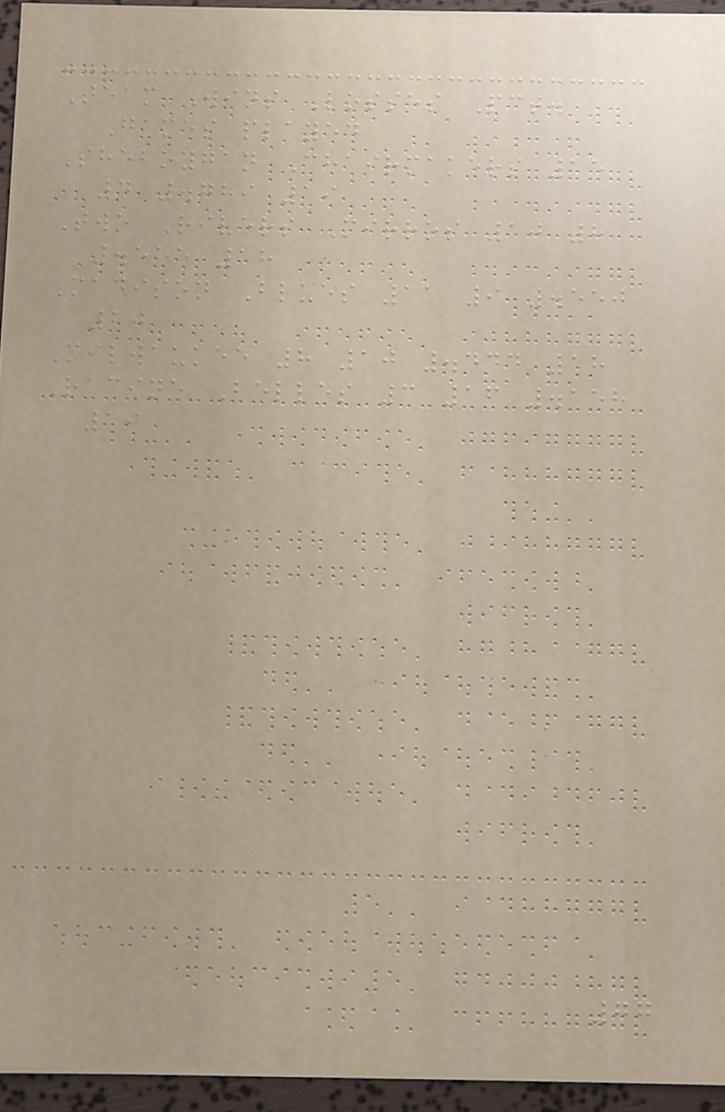Team Wins Losses Pct.
Games played
Sheboygan Chairmakers 15
4 .789 19
Two Rivers Mirros 10 8
.555 18
Madison Blues 11 9 .550
20
Milwaukee 8 10 .444 18
Racine Belles 3 16 .158
19
77
